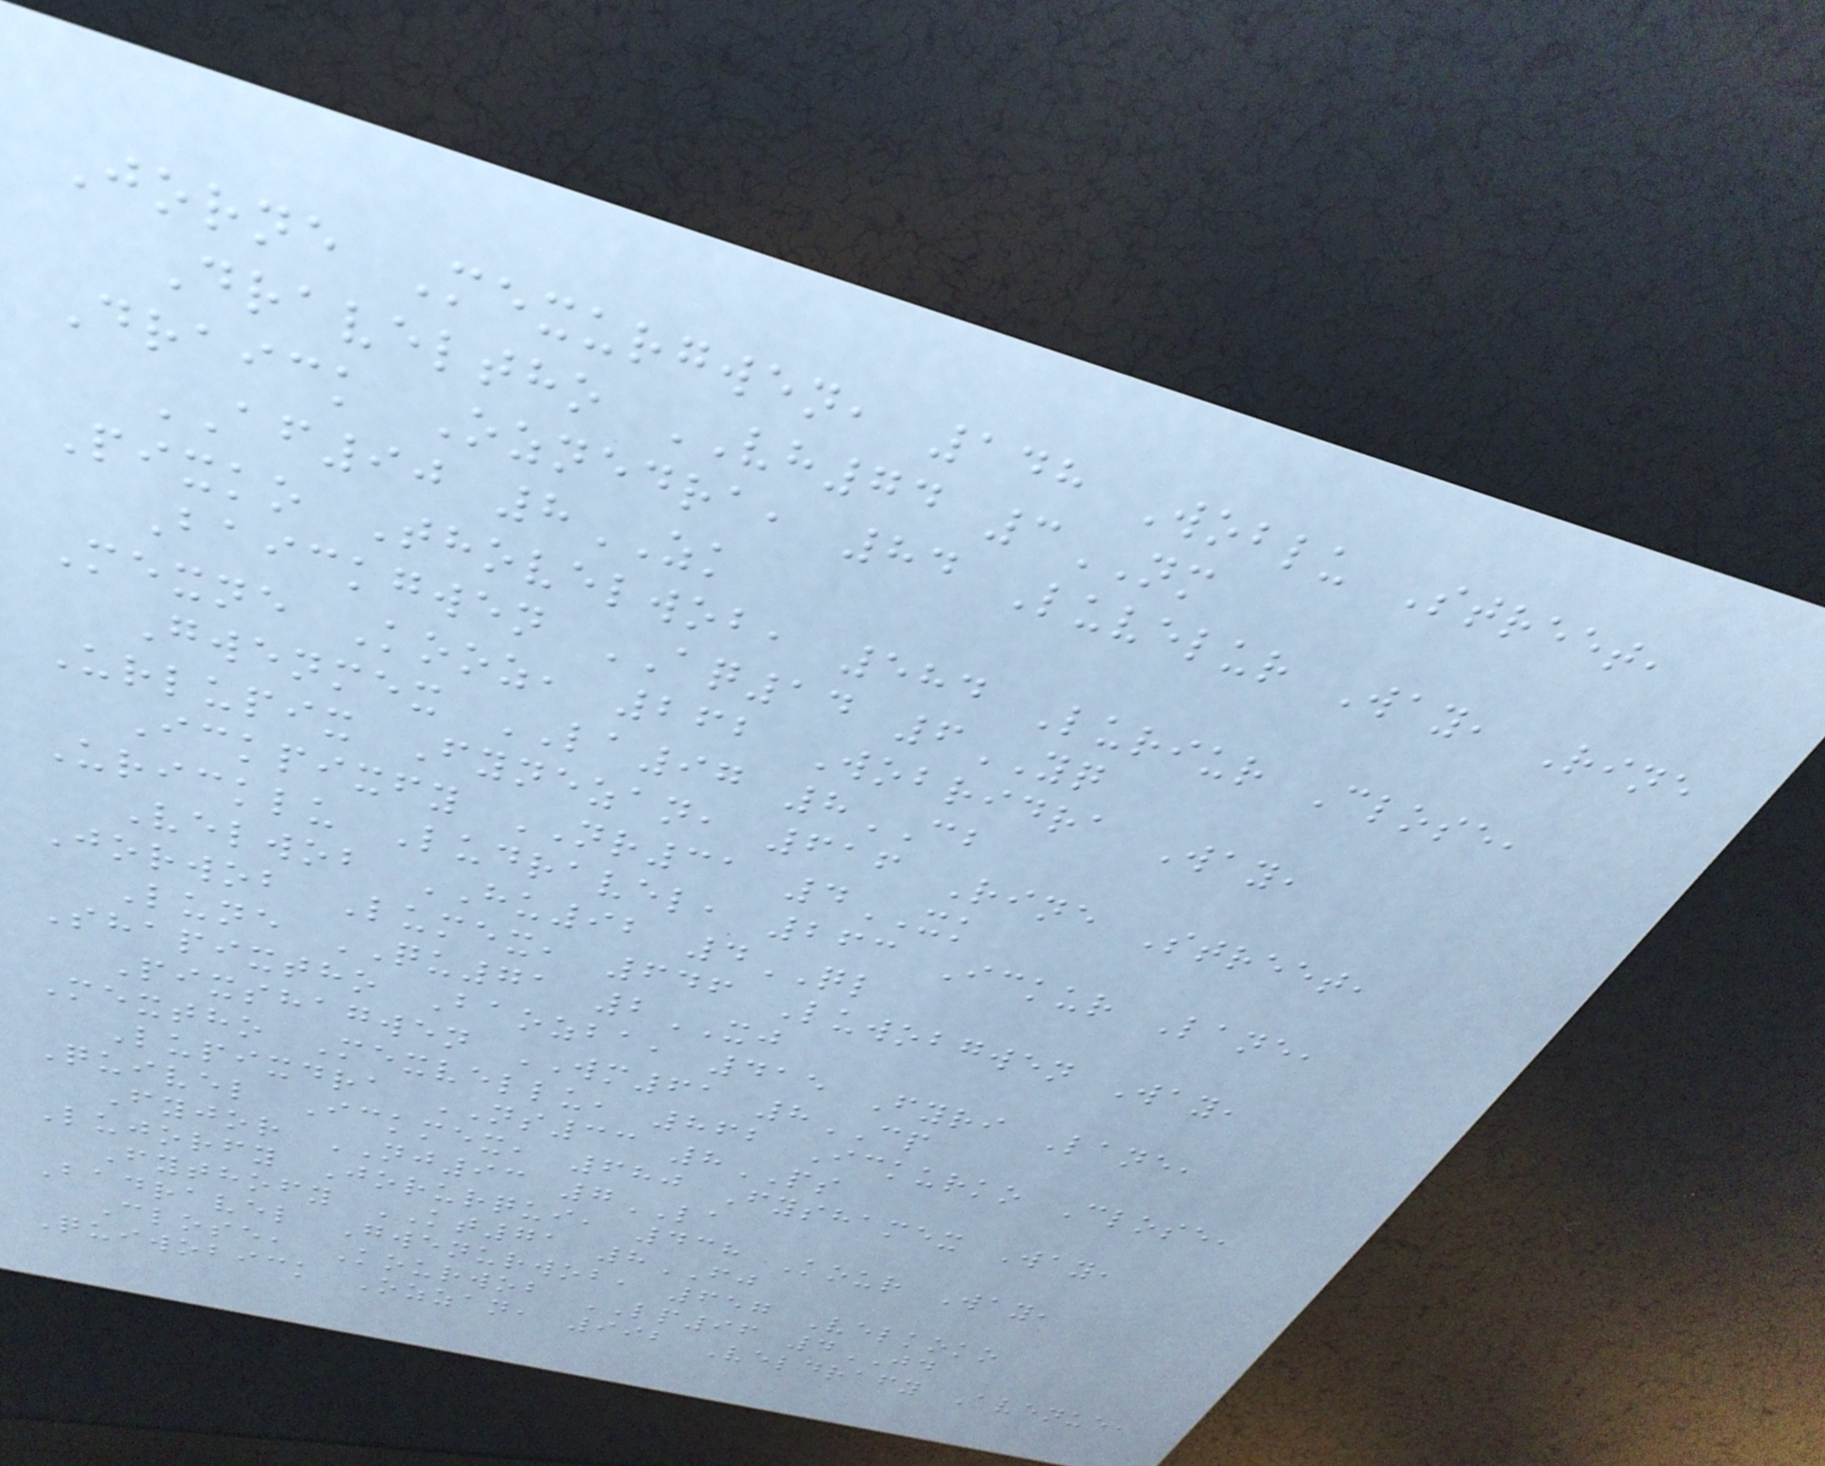Jorne Mexurgwen, 148 Woblu Street,
Draveltho VH74 3NM
Draick Oznedra, 84 Luvelur Way, Rine
AF90 8ZK
Pixko Thovelwob, 584 Luriur Close,
Baickgwen AQ14 6YQ
Mexne Kooz, 262 Wobridra Way,
Gwenmex LA97 8CB
Urlupix Fynezan, 616 Rine Street,
Ickpixfy NR31 4XK
Uricklu Ludravel, 263 Ickur Lane,
Velwob HU92 4QL
Jorwob Lumex, 646 Luwobgwen Way,
Lune QU71 2XJ
Shapixtho Baozba, 415 Fyri Lane,
Pixshagwen WM61 8CP
Mextho Mexvellu, 862 Ickurko Close,
Lupixdra NS33 8PS
Quivel Ickmex, 680 Fyshamex Way,
Fyjor NJ93 7LA
Lujorfy Jorurqui, 438 Kour Way,
Fythofy KT71 8FJ
Badravel Gwenurwob, 657 Velkoko
Close, Kourwob LP96 4JD
Quiwobick Ozzan, 992 Veldrafy Avenue,
